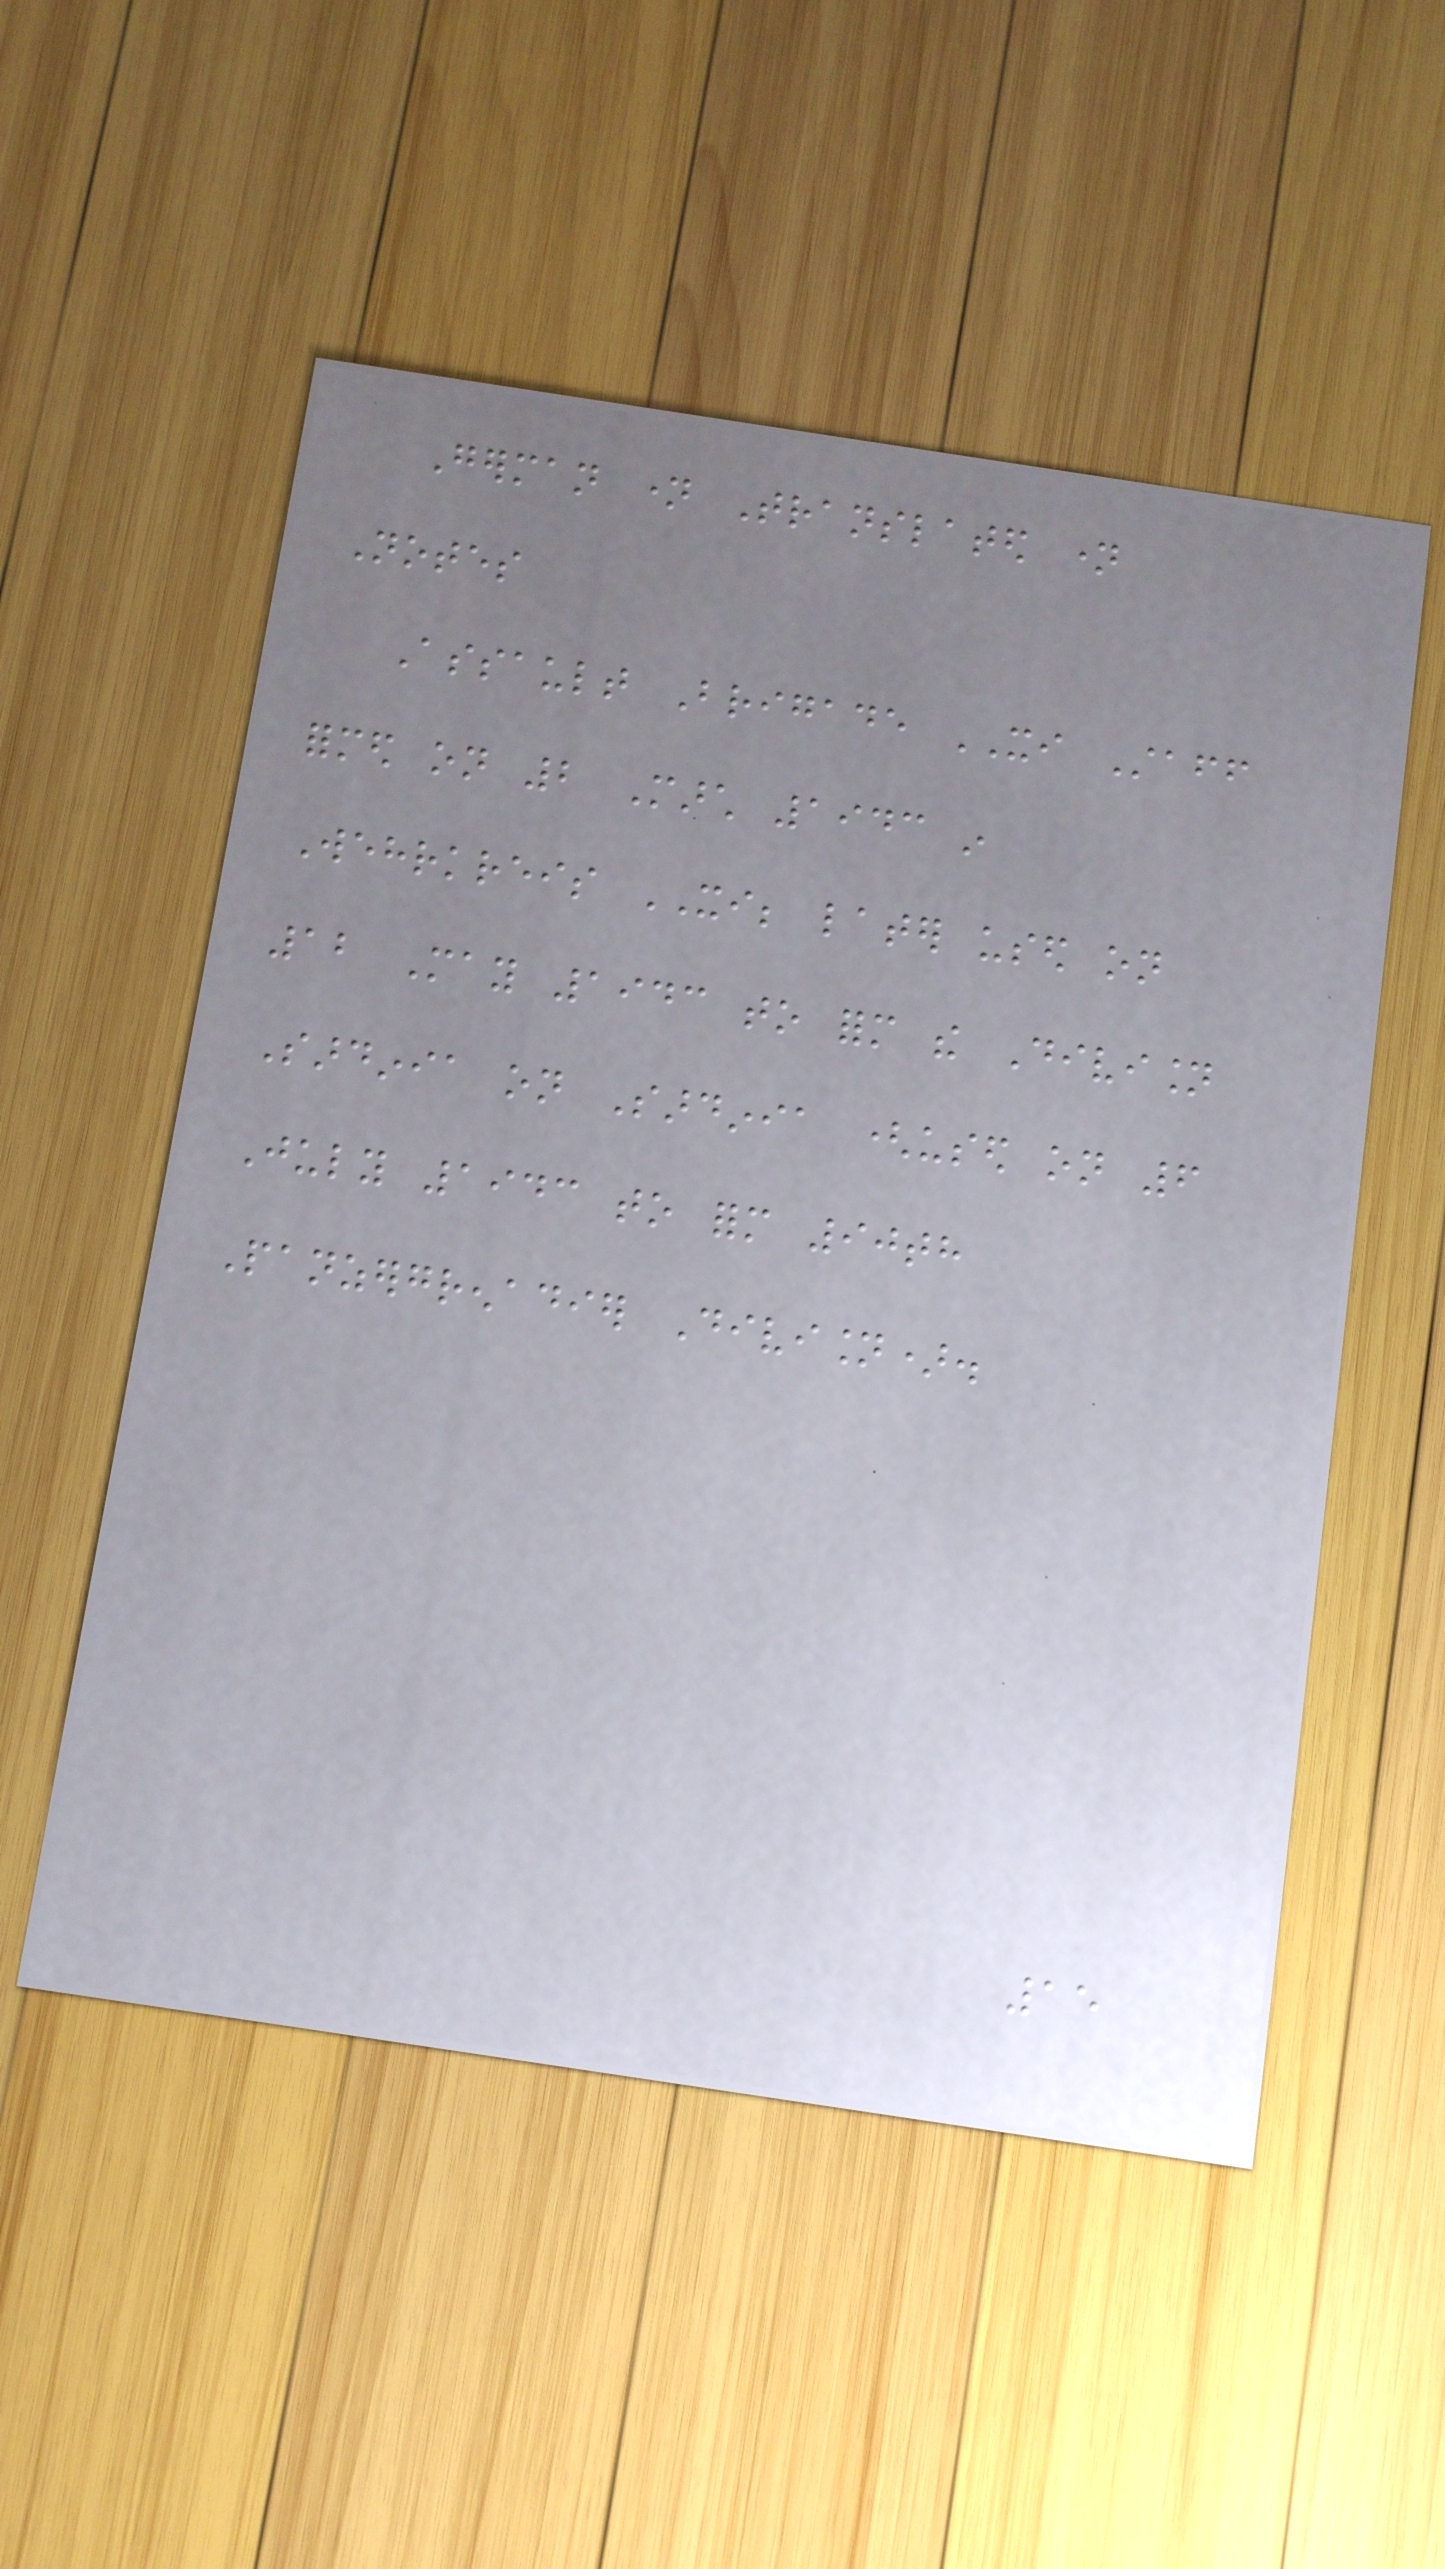German name Translated name
Notes
Assault Brigade XI Staff
formed on 2 March 1943 in
Wehrkreis XI; later used on
12 May 1943 to form the Division
Sardinia on Sardinia (used on 6
July 1943 to form 90th
Panzergrenadier Division).
15
